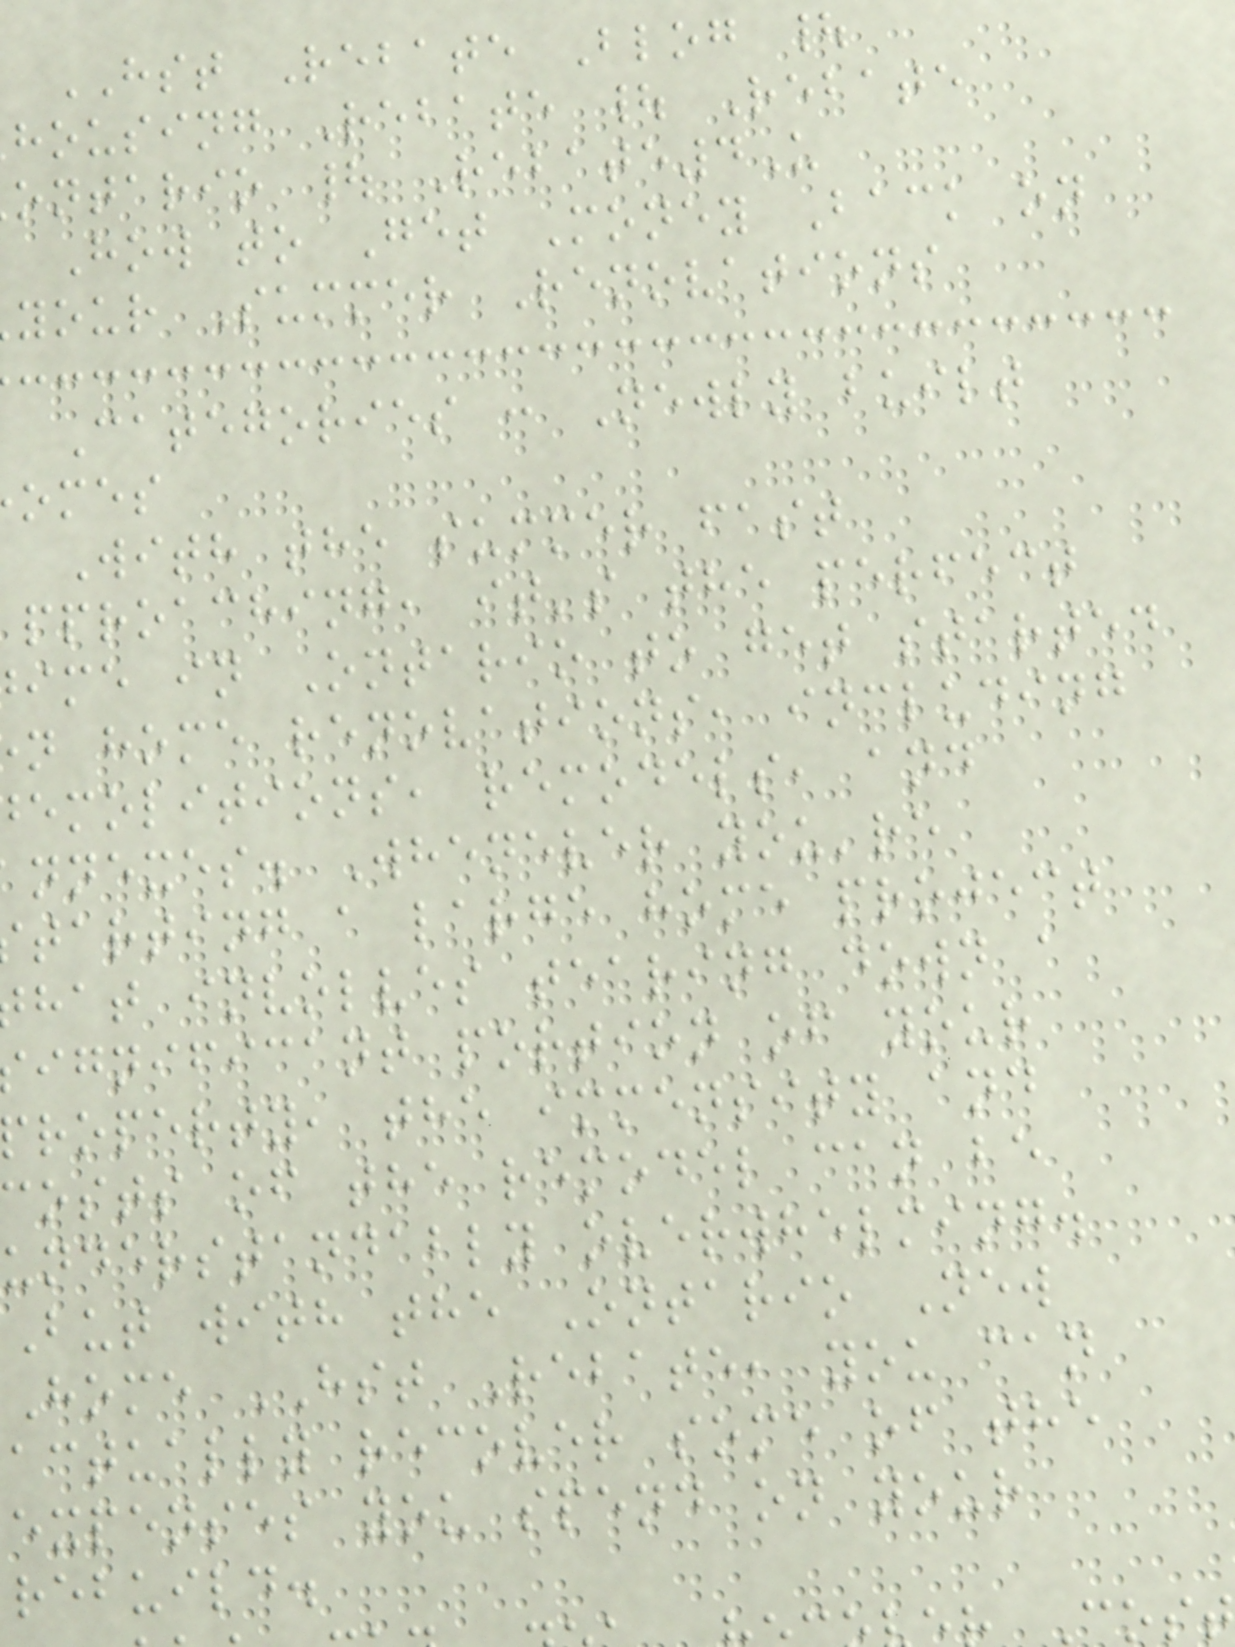HST Rebate Blog |
housing Rebate | Rebate
ontario | Rebate4U
How to Get Money Back on
your Summer Renovations
Categories : Newly built
omes
With the summer fast
pproaching, it's the perfect
ime in Ontario to get started
n home renovations, including
emolitions, remodels, and
nnexes. Whenever you're
tarting a large home project
hat involves tearing down a
ignificant portion of your
roperty, the immensity and
costs of the remodel can be
understandably overwhelming.
But with the Ontario New
Home HST Rebate, you can
actually recover some of the
expenses you spend on your
rebuild.
